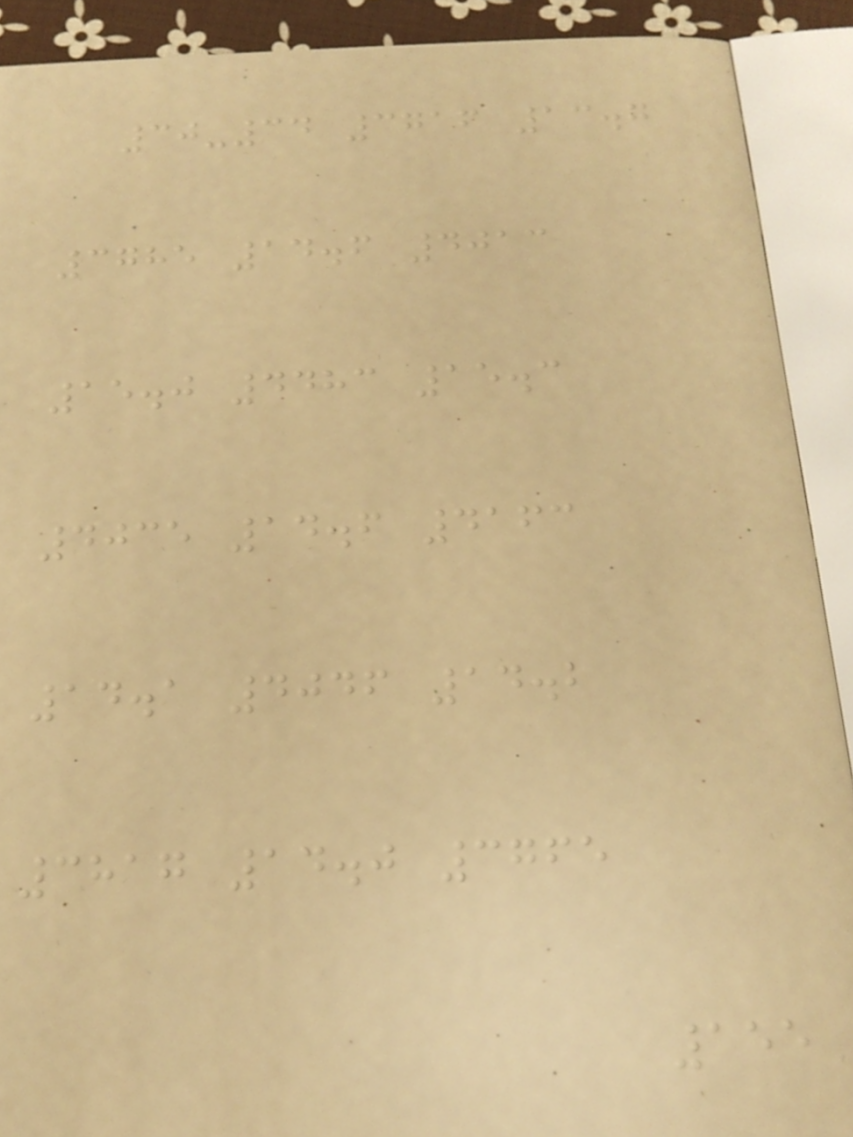30-34 3716 13.7
3785 14.6 4013
15.0 4483 15.3
4035 14.6 4163
14.1 4046 14.2
3817 14.0 3765
155
